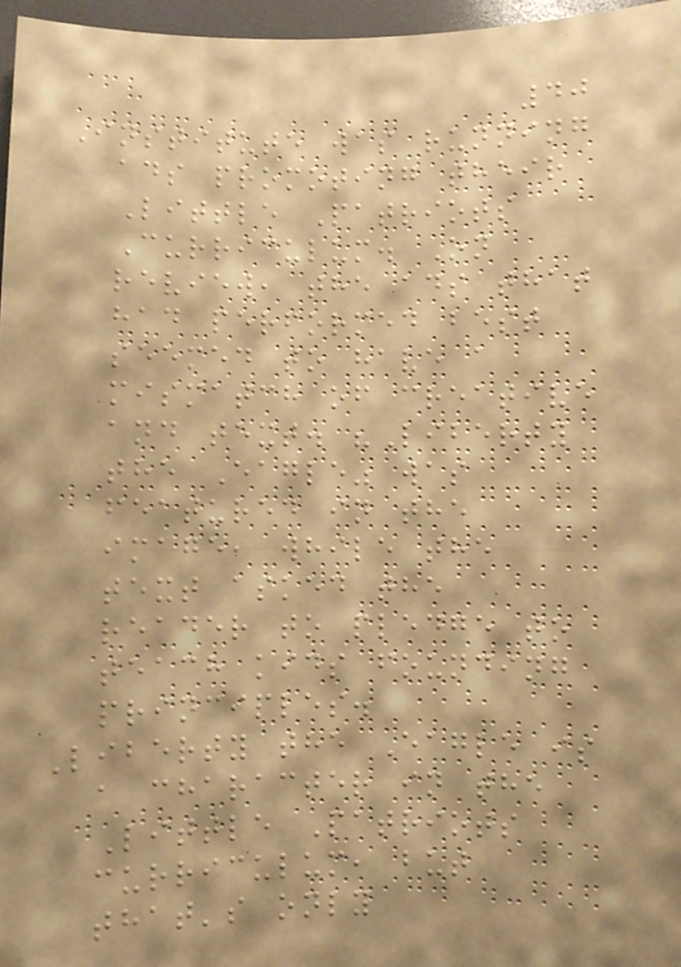40
Institute was running
ads promoting their
Little Patriots
Curriculum. On
review, the ads that
had performed best
seemed to have a
mismatch of creative
and text. "Liberty
the Eagle" was
featured in the
image, while the
text asked the
reader to pledge to
teach kids founding
principles.
Liberty the Eagle is
a character in the
Little Patriots
curriculum, but
that's only
